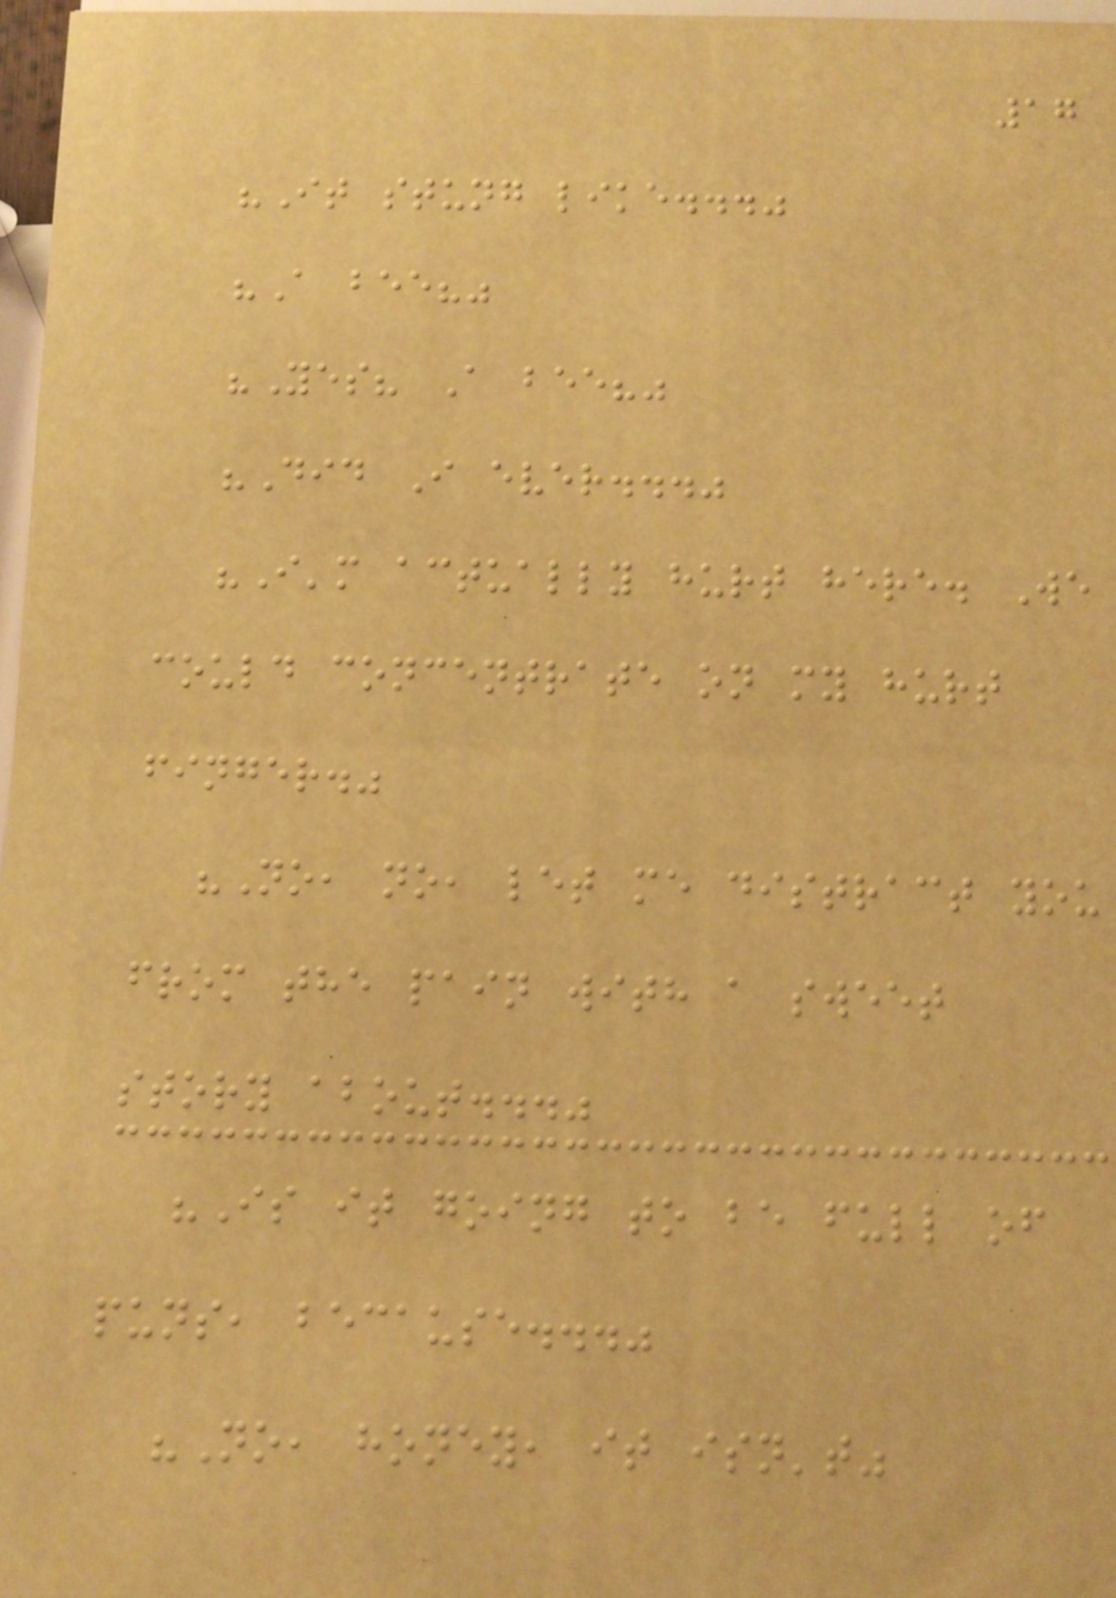17
"It stung like..."
"A bee?"
"Yes? A bee?"
"Did I ever..."
"I'm actually hurt here. We
could concentrate on my hurt
finger."
"No, no, let me distract you
from the pain with a sweet
story about..."
"Is it going to be full of
puns, because..."
"No, honey, it isn't"
